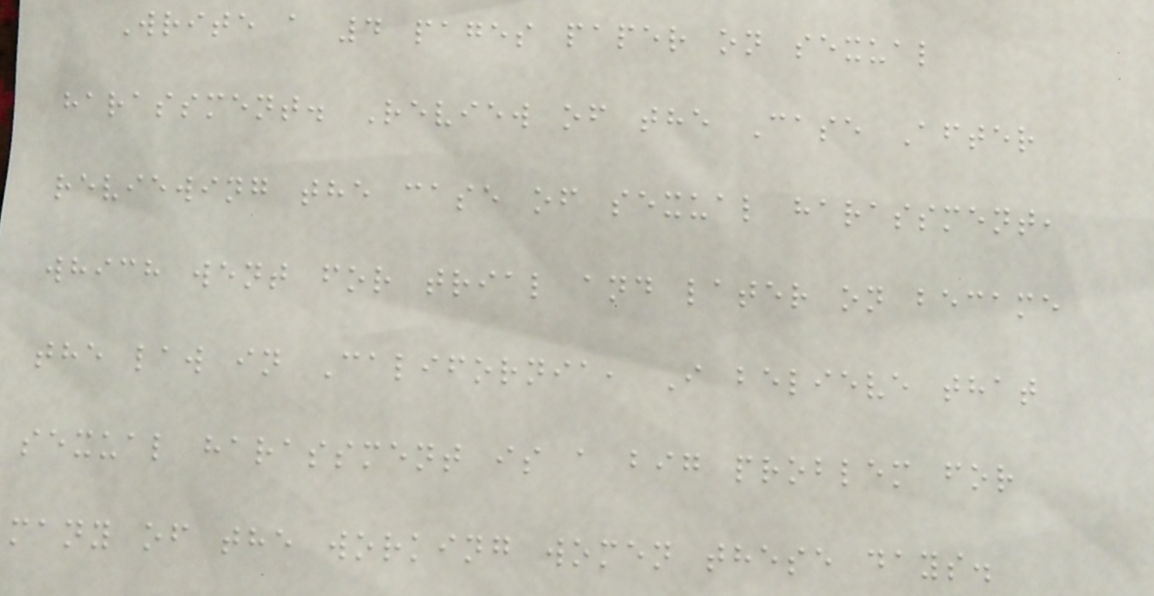Write a 4 pages paper on sexual
harassment. Review of the Case After
reviewing the case of sexual harassment,
which went for trial and later on became
the law in California, I believe that
sexual harassment is a big problem for
many of the working women these days.
